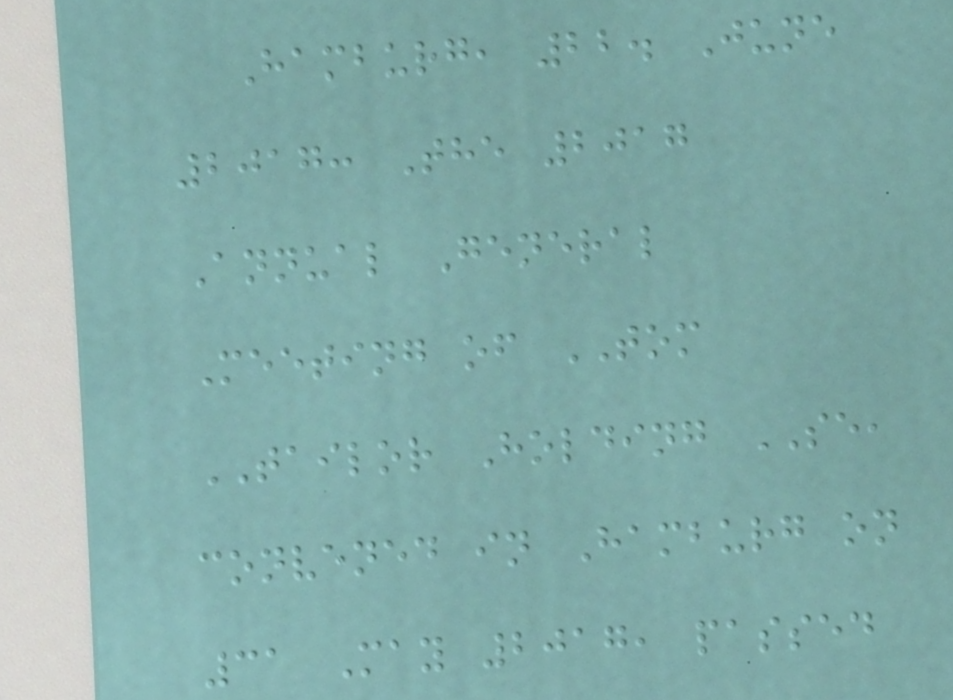Hamburg, 22. June
2017: The 2017
Annual General
Meeting of TOM
TAILOR Holding SE,
convened in Hamburg on
31 May 2017, passed
